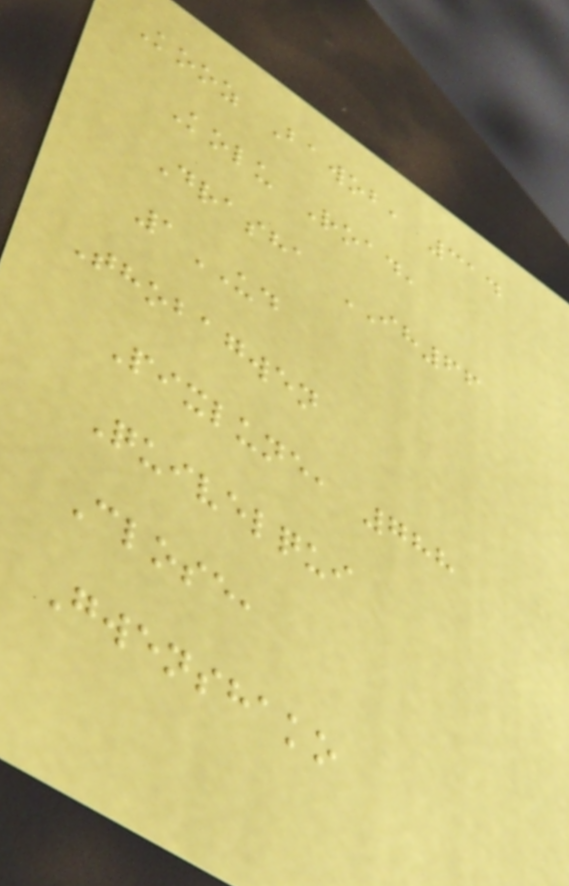Kooz Bawob, 314
Kolu Road,
Drasha IH66
1UD
Thobagwen
Pixlune, 788
Quivelqui
Close,
Gwenshako
